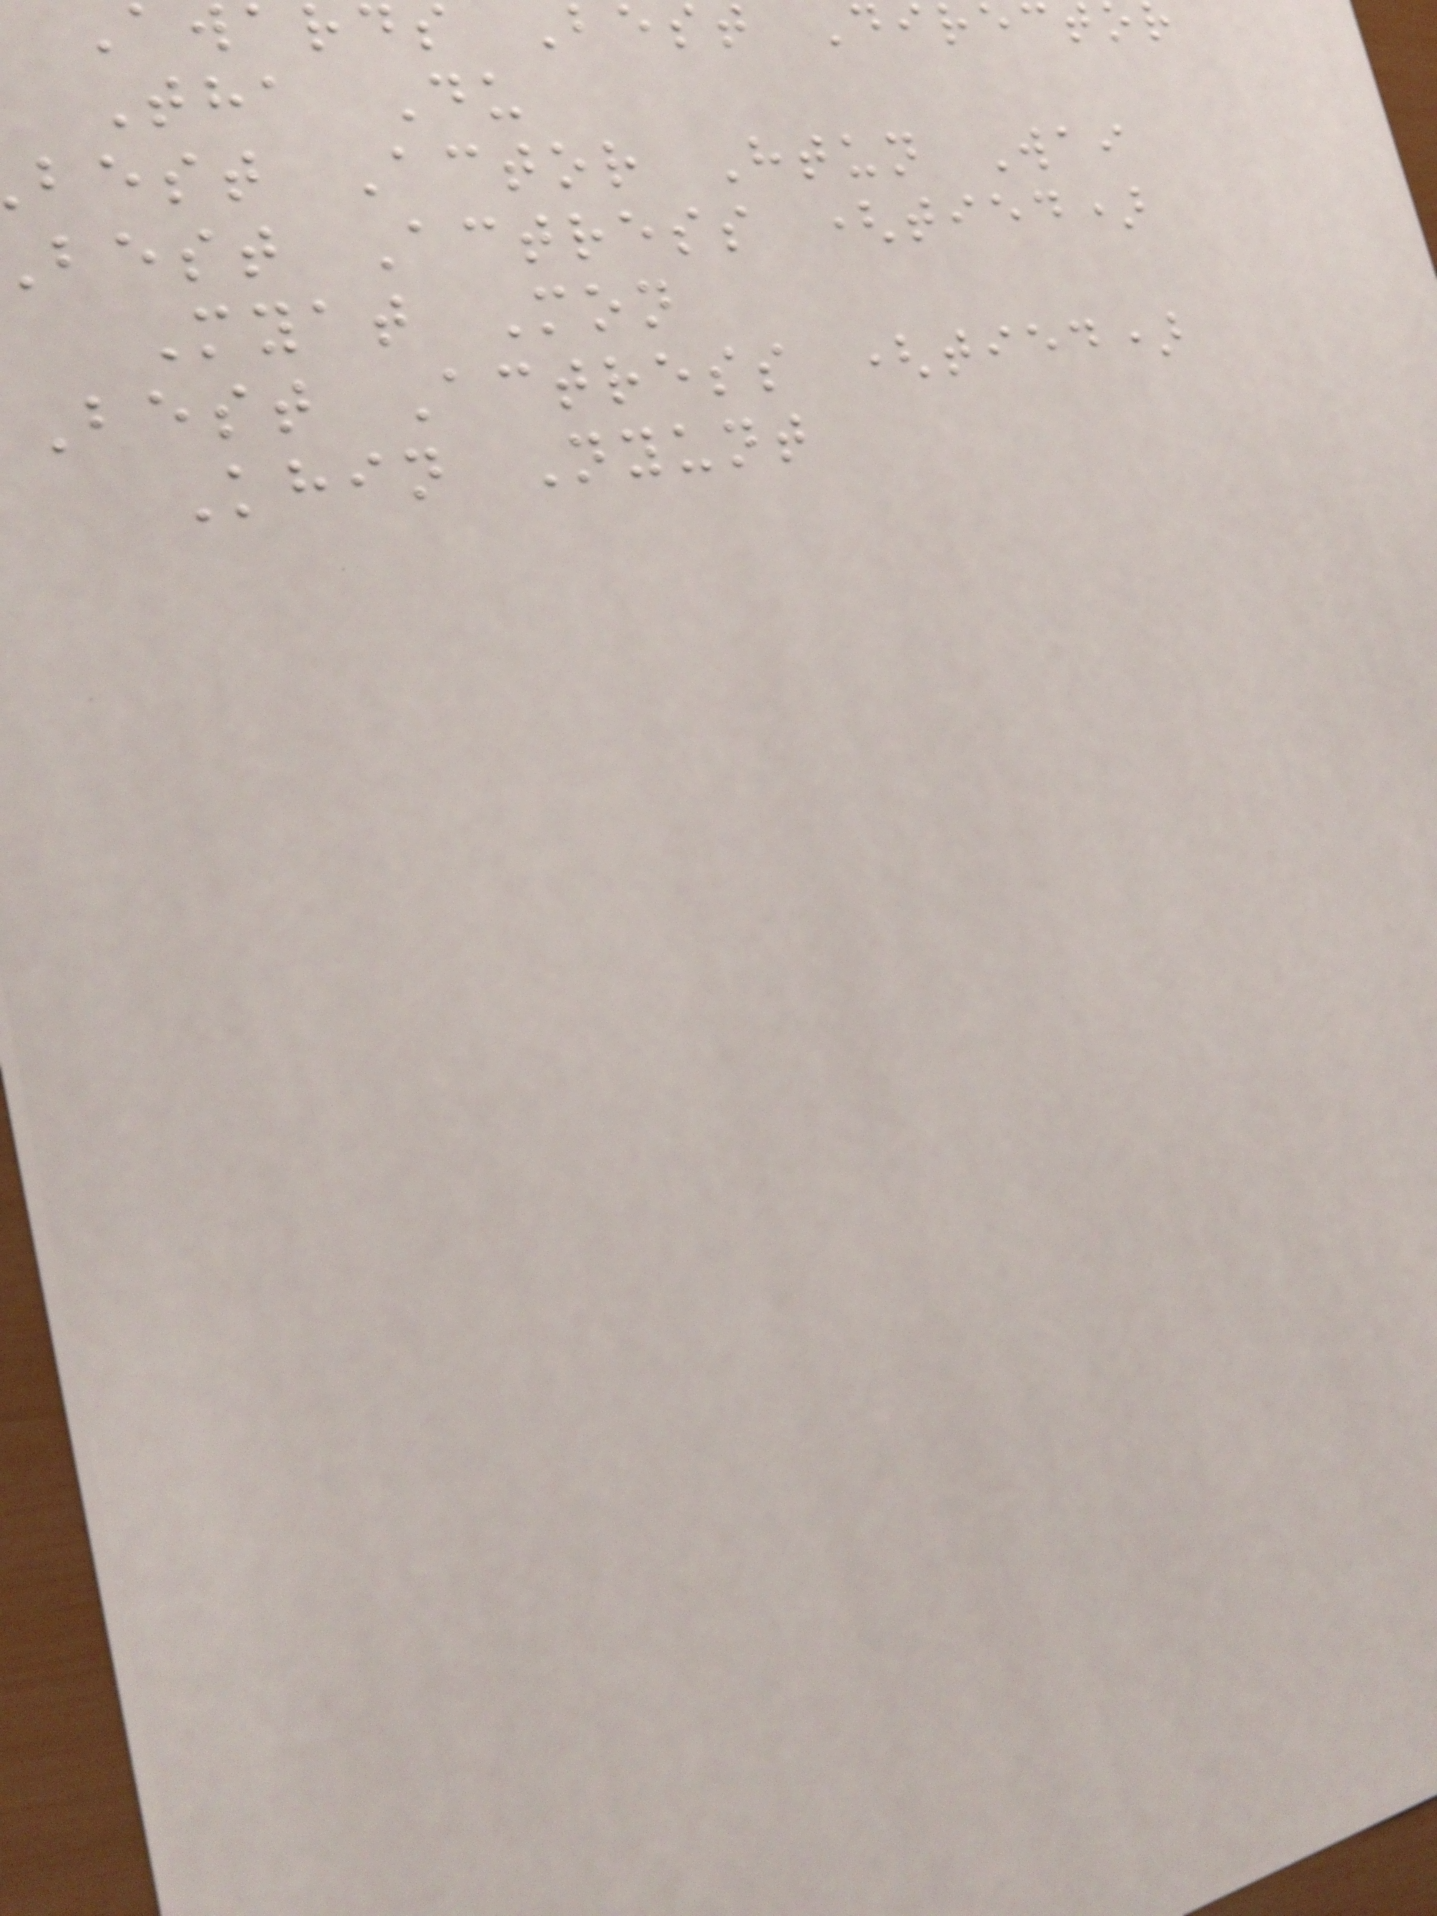wards Best Directo
Tha Du
best Actor Htun Wai
best Actress (tied)
Myat Mon
Best Actress (tied)
Khin Nyunt
